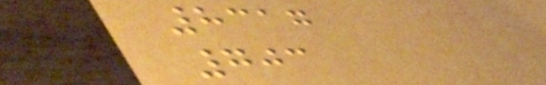8317
703
